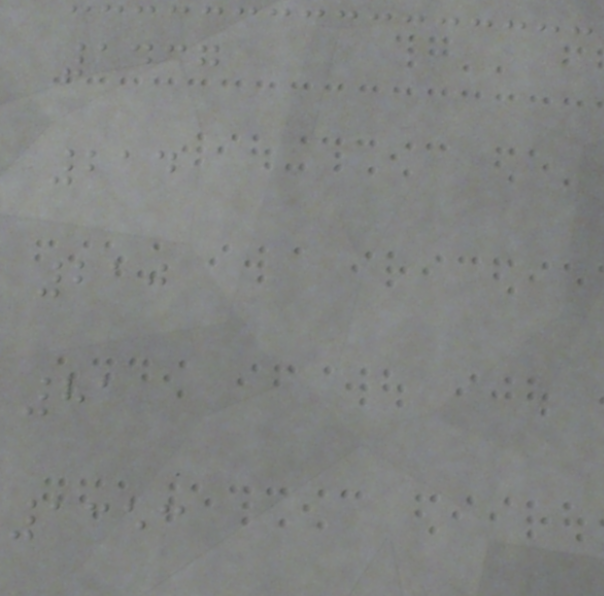1437
214
210
81
1353
